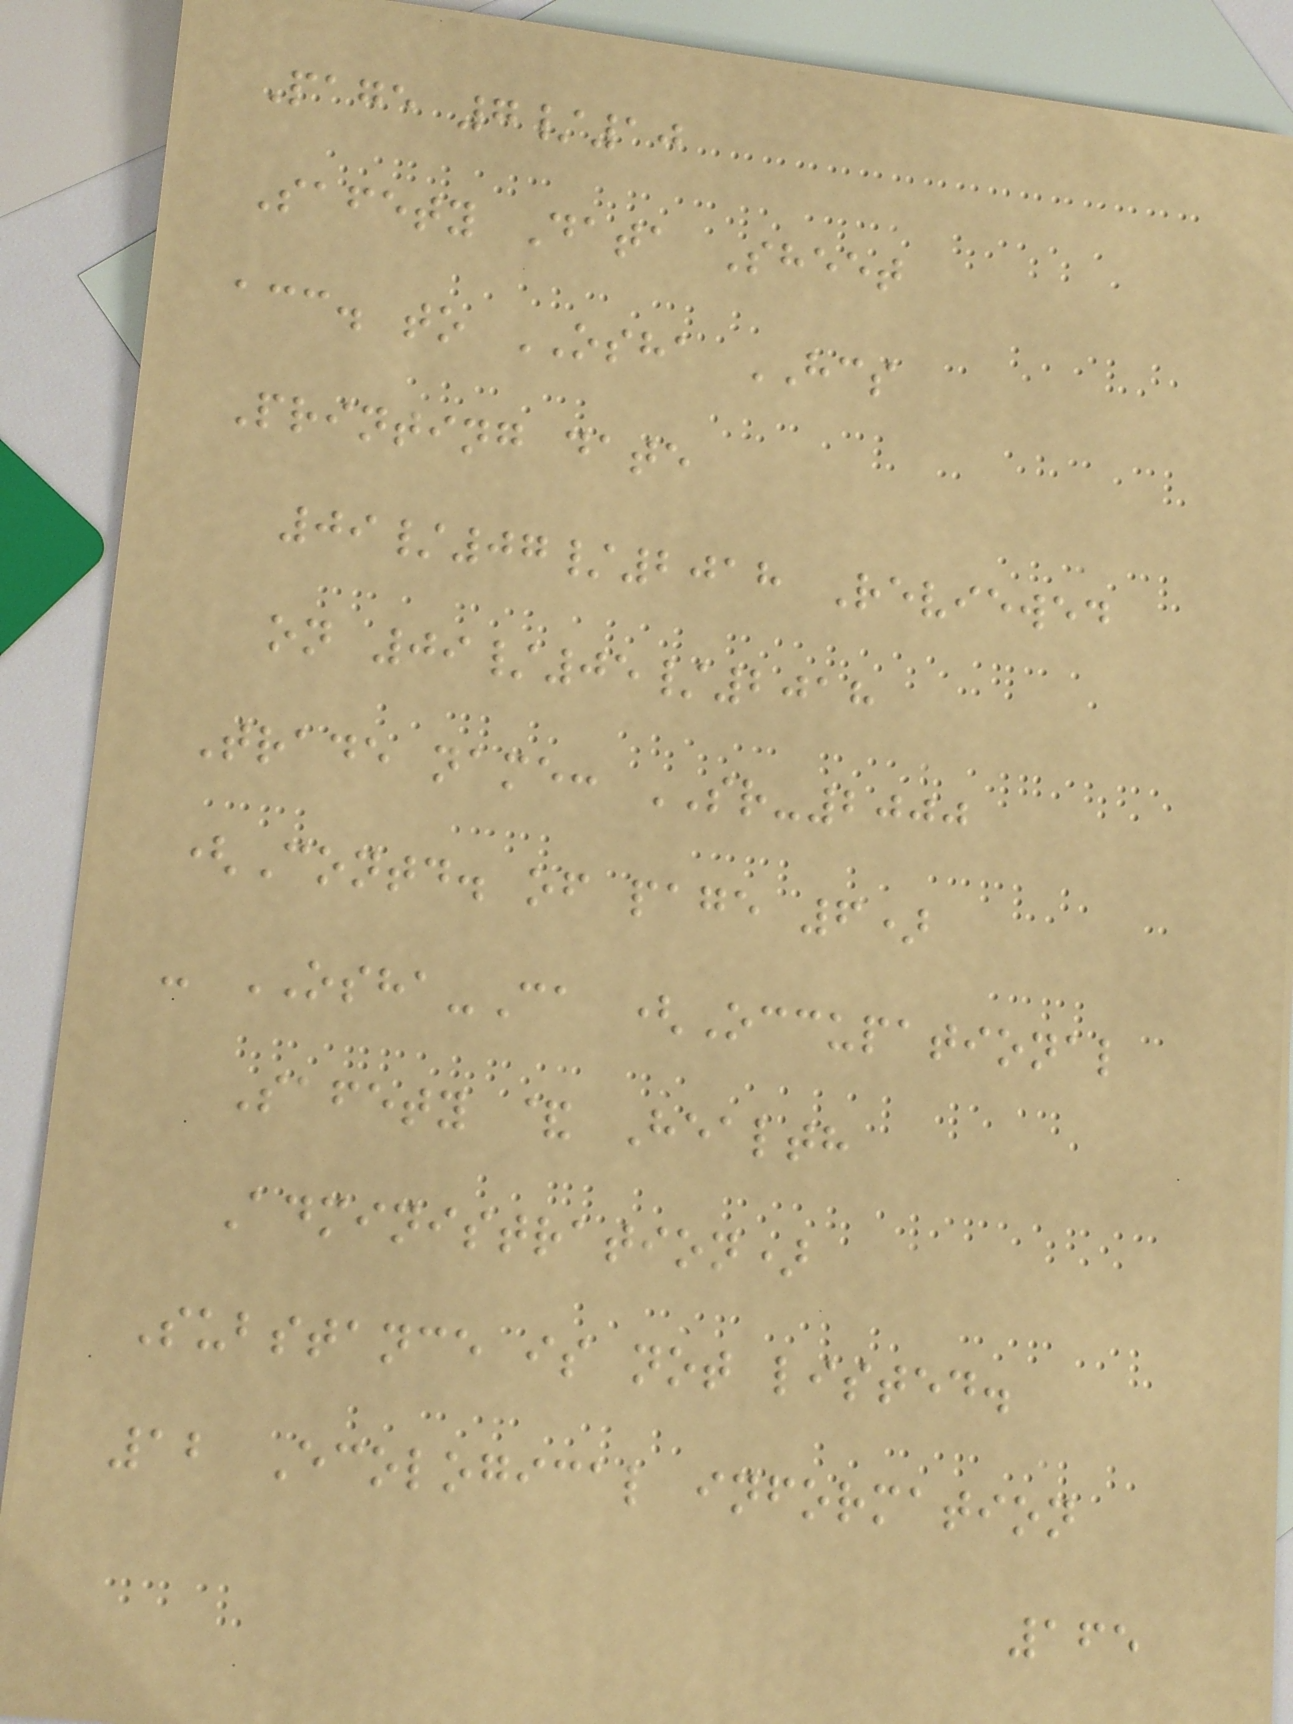Page 7/10
Safety Data Sheet
acc. to OSHA HCS
Printing date
09/07/2018 Reviewed
on 09/05/2018
Trade name: SR-2000
(Contd. of page 6)
- OSHA-Ca (Occupational
Safety & Health
Administration)
Substance is not listed.
12 Ecological information
165
